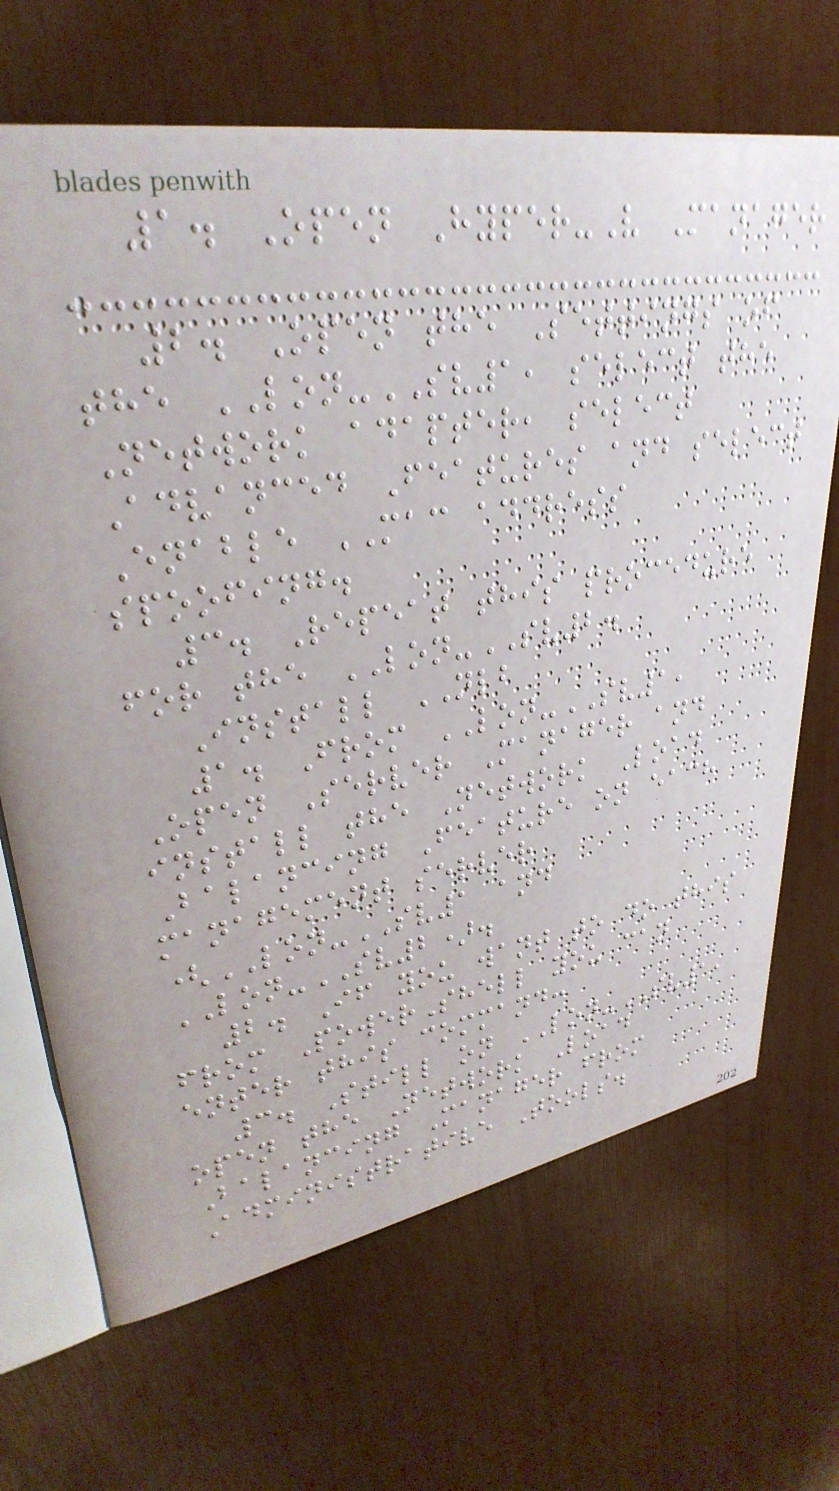1. Open Hyper-V Manager
2. Open the Settings of
the LON-SV1, select the
Network adapter, select
Advanced Features and select
Enable MAC address
spoofing.
3. Repeat this procedure
for the LON-SV2.
Install NLB
1. From LON-SV1,
Open Server Manager and
install the Network Load
Balancing Feature on each
management server
(LON-SV1 and
LON-SV2).
2. If you want to do this
from PowerShell you can
enter this command:
3. Still on LON-SV1,
open the Network Load
Balancing Manager from
Administrative Tools.
